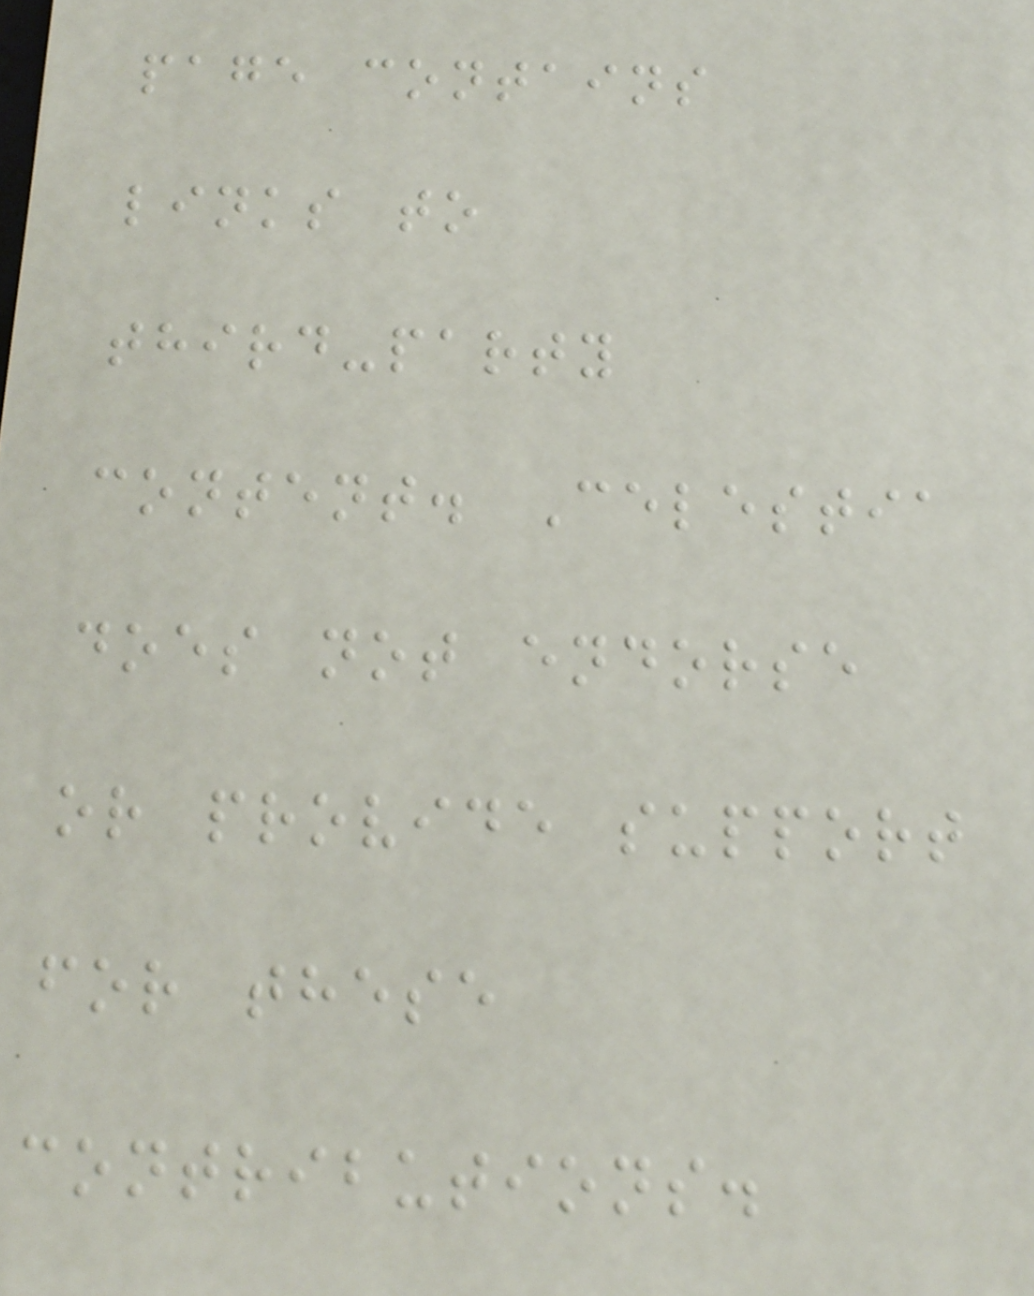page contains
links to
third-party
content. Celestia
does not endorse
or provide support
for these
contributions.
